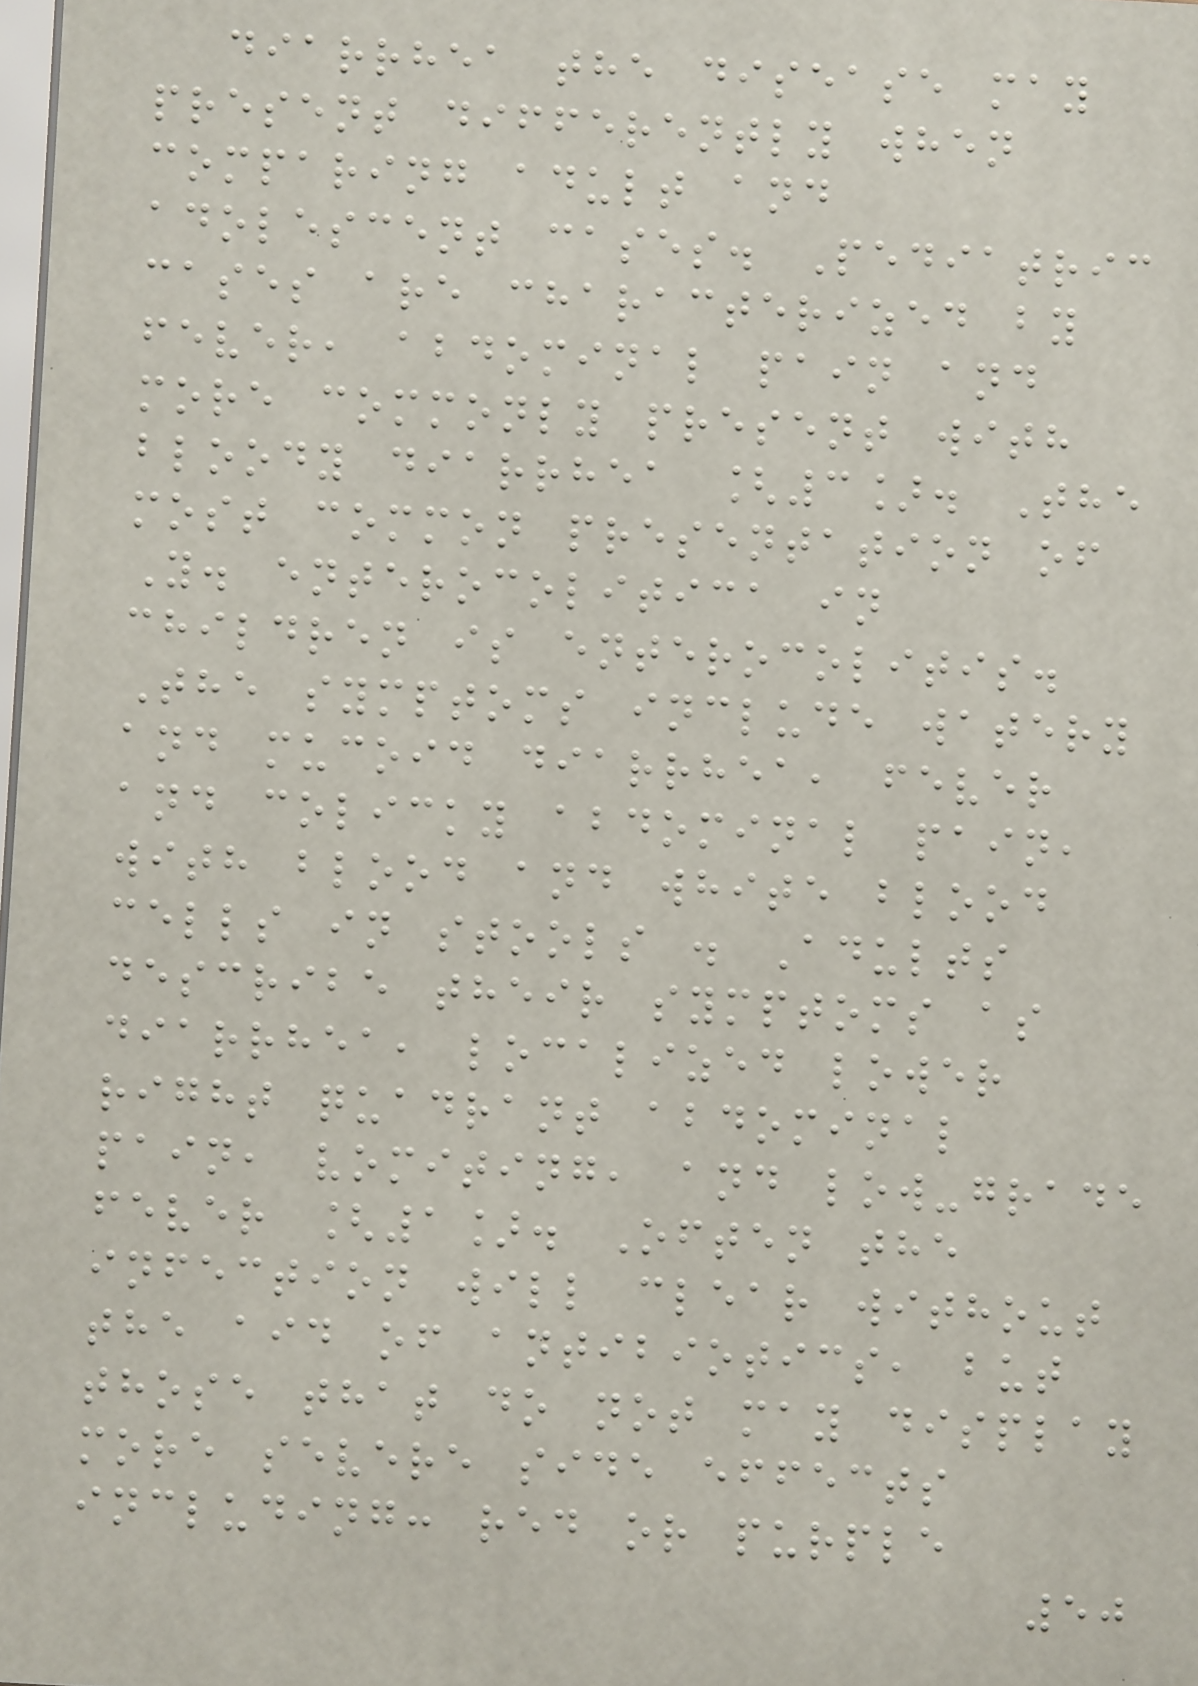diarrhea the disease may
present differently when
comparing adult and
adolescent cases. Pediatric
cases are characterized by
fever, abdominal pain and
more commonly present with
bloody diarrhea [3]. The
most common presentation of
Y. enterocolitica in
children is enterocolitis.
The symptoms include watery
and mucoid diarrhea, fever
and colicky abdominal pain,
with blood and white blood
cells in stools . Adults
describe their symptoms as
diarrhea, localized lower
right quadrant abdominal
pain, vomiting, and low-grade
fever [1]. Often the
infection will clear without
the aid of antibiotics, but
those that do not may display
more severe side effects
including: red or purple
50
